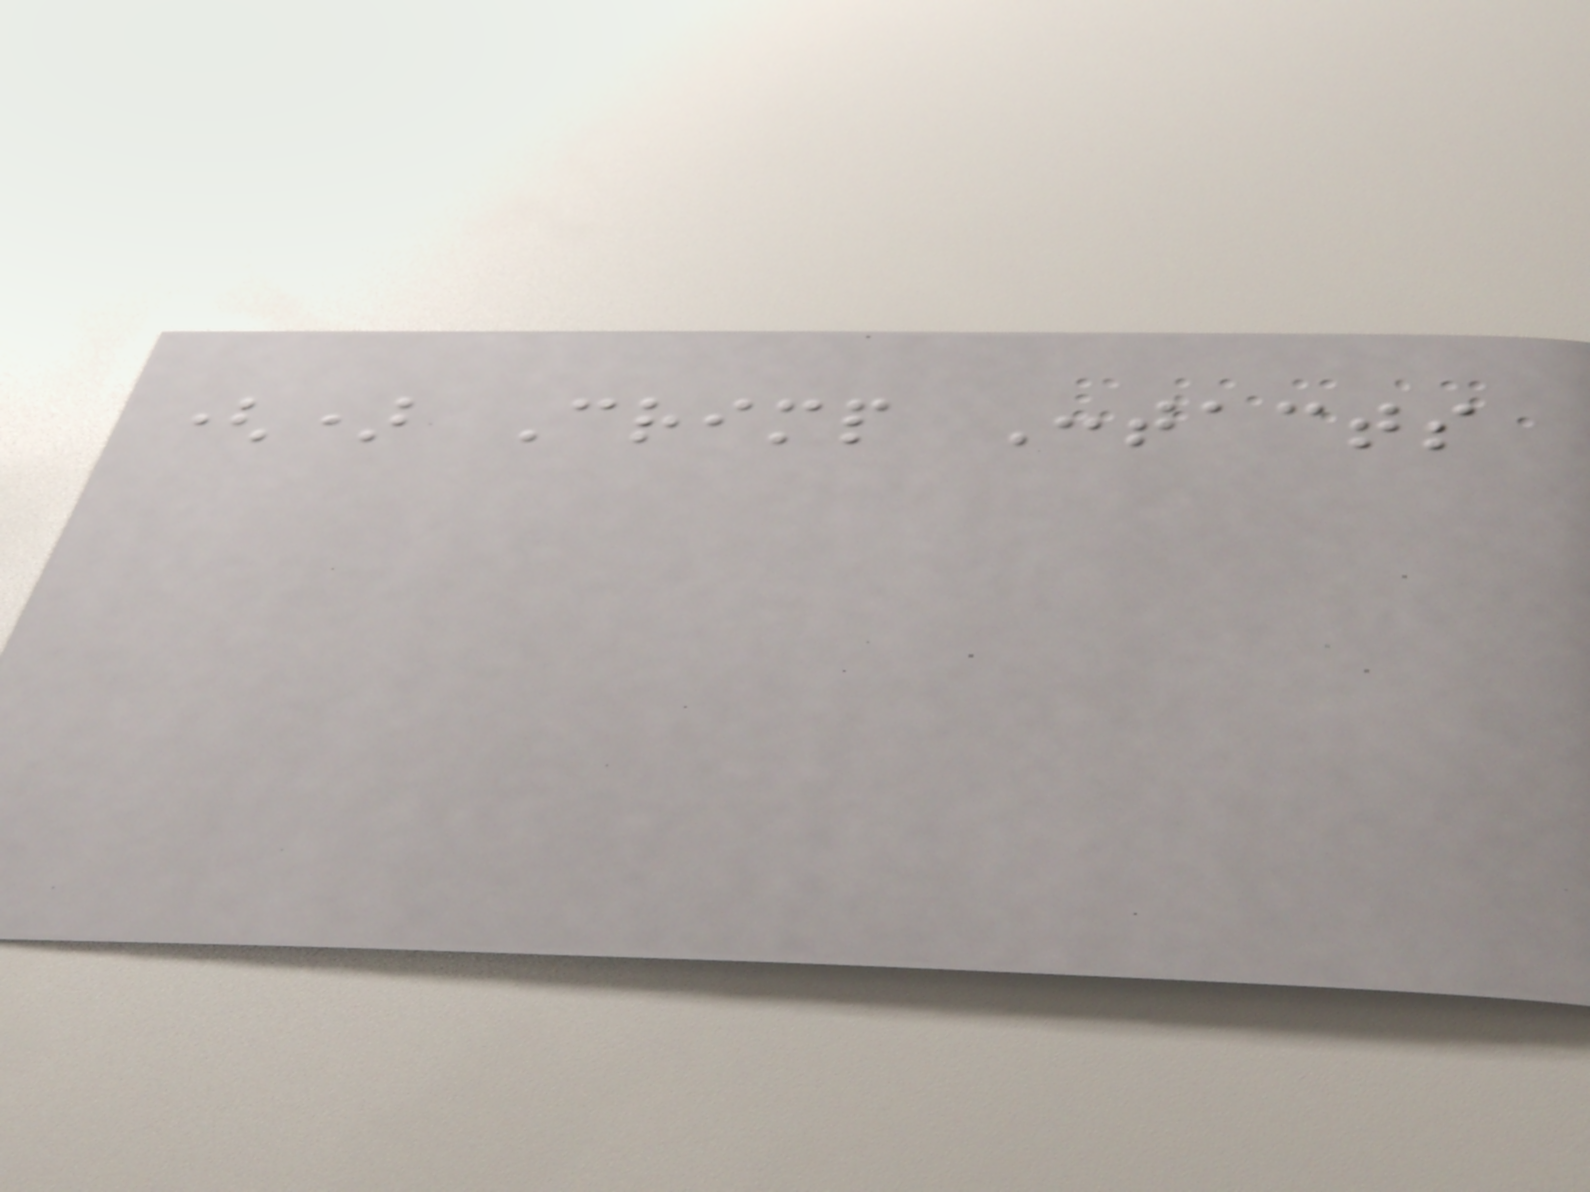() Crimp Contacts
